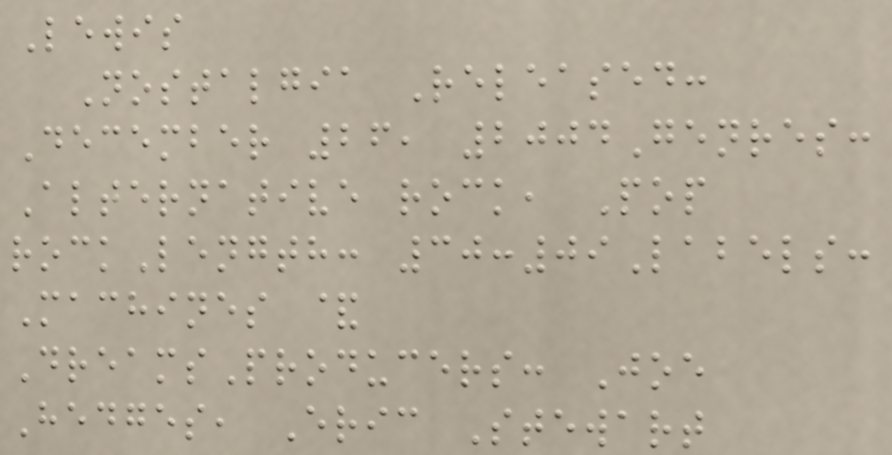Lewis
Nostalgia Released:
December 26, 2004Genres:
Alternative rock, Pop
rockLength: 30:09Labels:
Machines &
DreamsProducers: Joe
Hedges, Eric Stewart
